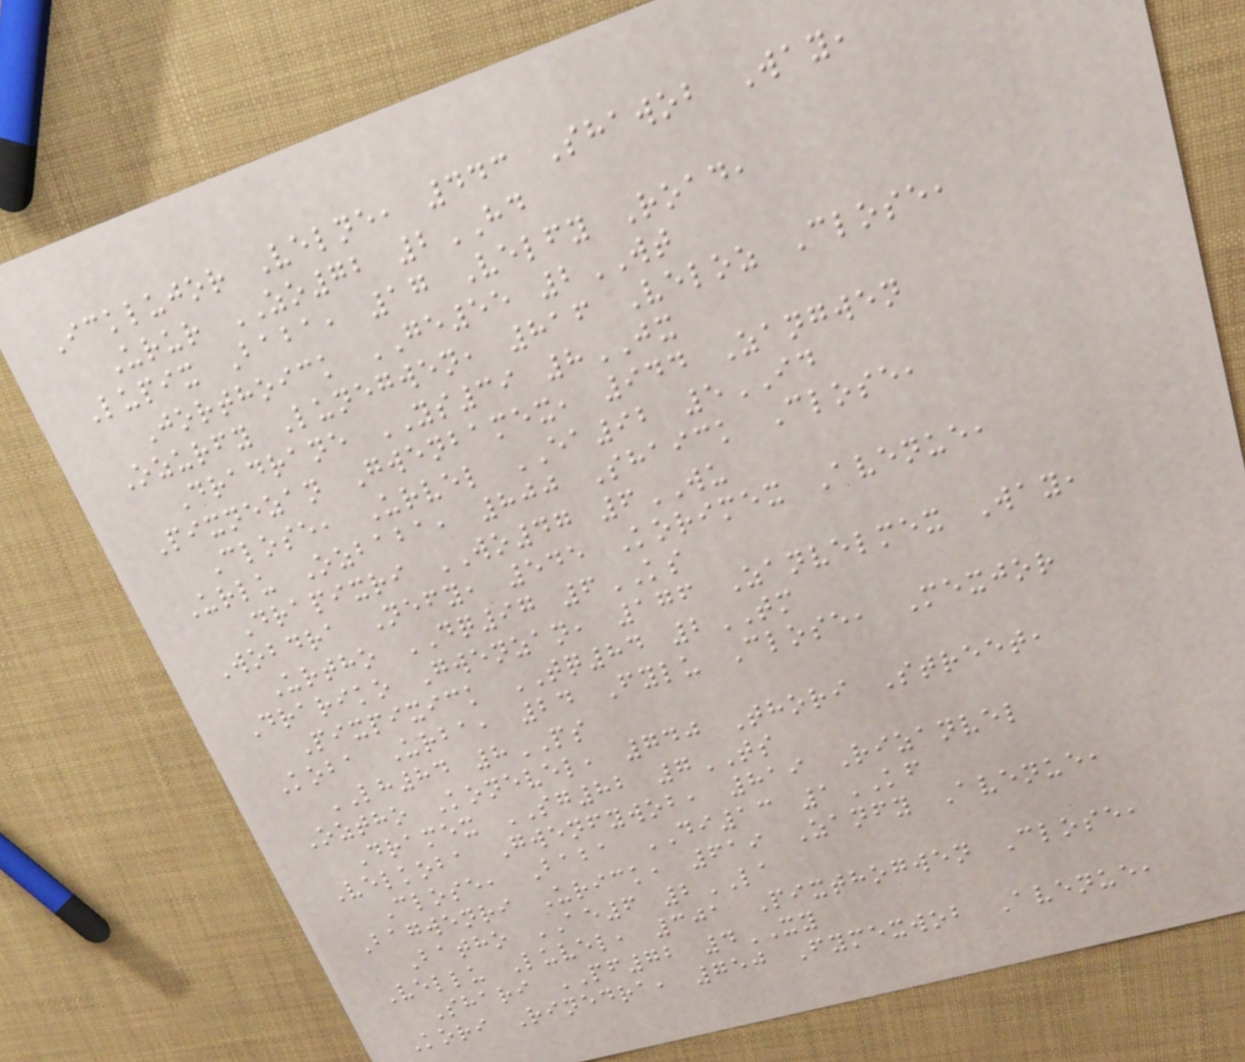Icklujor Velne, 443 Shawob Way,
Urur ZO72 2HD
Lupix Baba, 17 Velfy Road,
Jorthoick GE55 2WT
Ozurfy Lunegwen, 816 Veloz Close,
Dradrane YS39 8JX
Pixnezan Gwenbamex, 944 Zangwen
Close, Urvel EA92 5ID
Urlu Ozbaba, 800 Shaick Close,
Drapixri WO47 6WU
Wobdra Nefy, 545 Korimex Avenue,
Urtho DQ97 6KS
Drariko Gwenzan, 176 Zanvelmex Way,
Pixpixick TQ84 2TM
Koba Urba, 24 Fylu Close, Mexjor
LH84 8PS
Oztho Konevel, 740 Thori Street,
Dramex SG82 7TS
Velkoba Gwenfywob, 819 Rizanvel
Close, Baba DI13 1KF
Bagwenri Urick, 619 Zanfy Avenue,
Batho AE6 2LA
Vellu Luvel, 301 Pixthogwen Close,
Shari PF72 4XY
Kori Rinedra, 750 Fymexwob Avenue,
